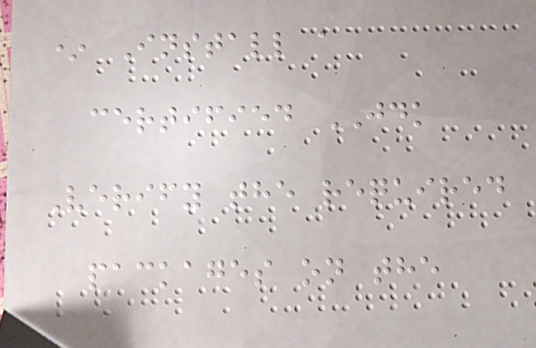* Install a
certified JDK
Verify the required
packages on the
